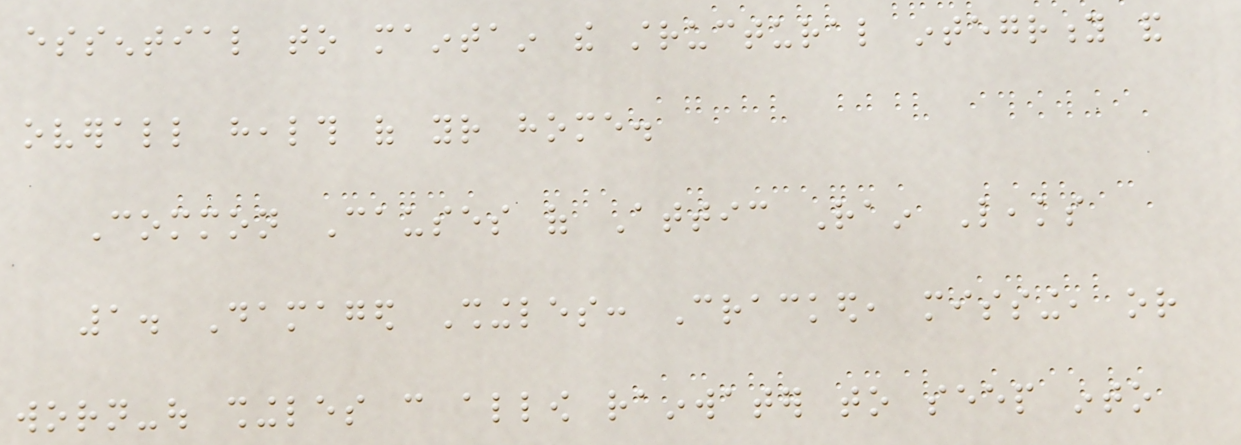essential to maintain the structural integrity and
overall health of your home.
Common Causes of Attic Rain Leaks
1. Damaged Shingles: Cracked, missing, or
worn-out shingles can allow rainwater to seep into
